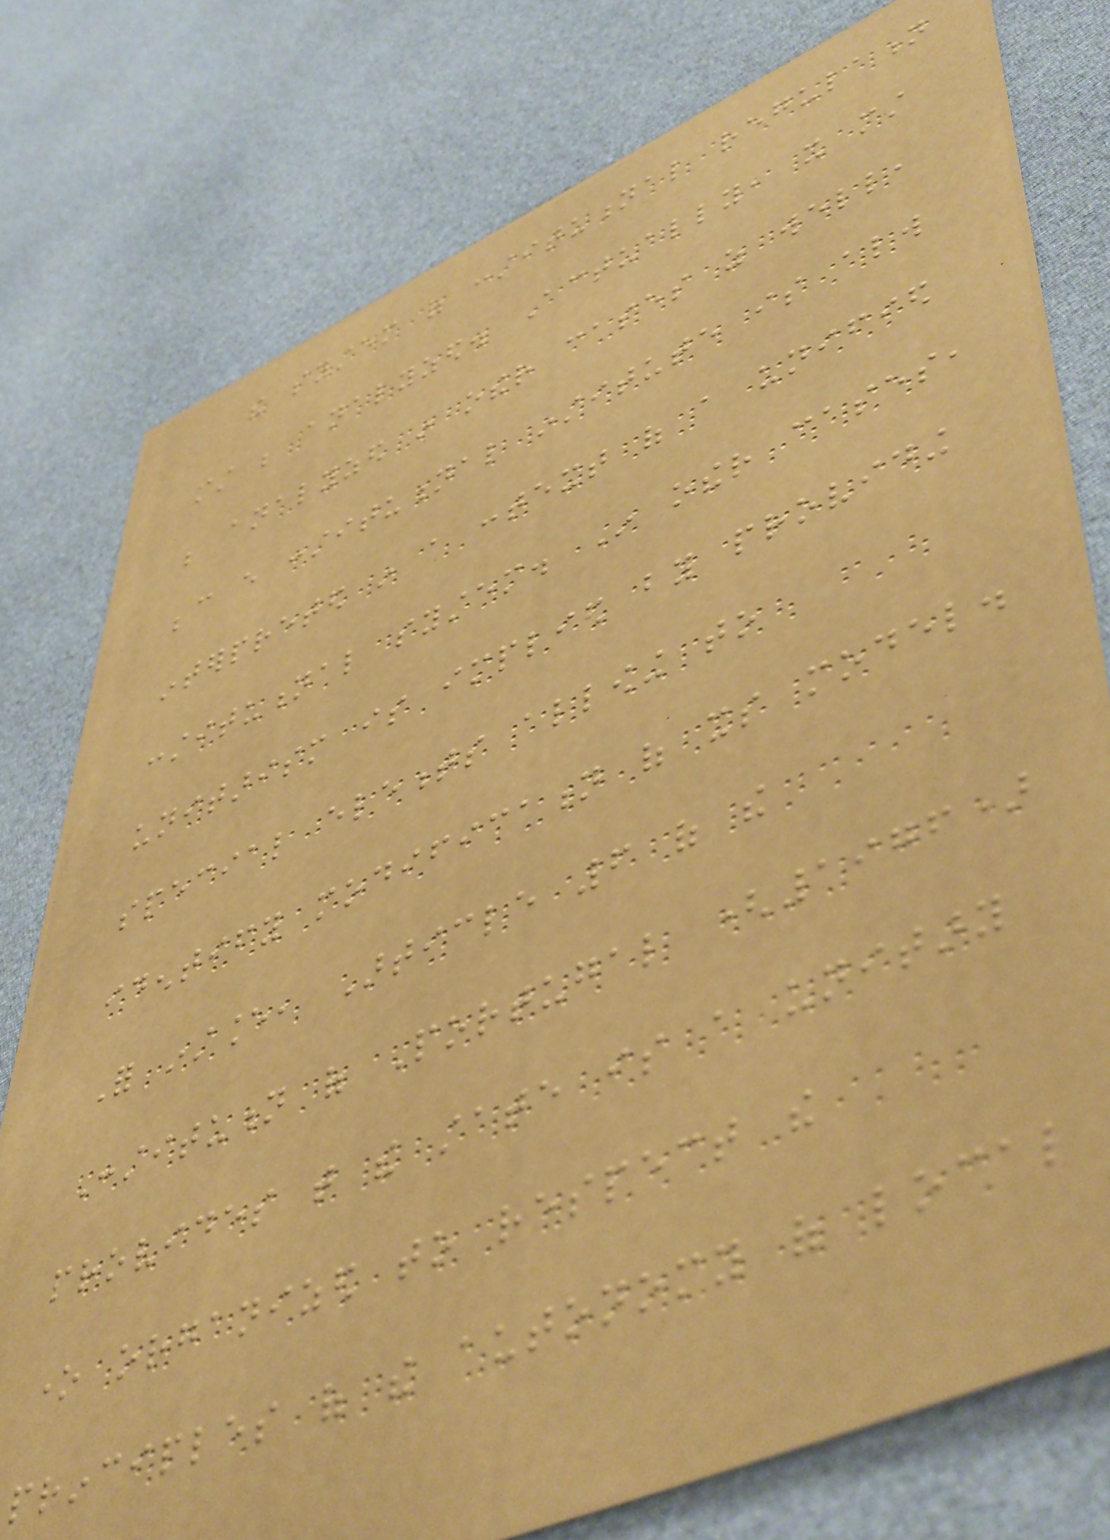the system of constitutional regulation
must be analyzed. Actually, it must
be analyzed in other cases as well,
because every constitutional institute is always
interpreted in a context of a unified
constitutional system. In other cases,
unitarism is implied by providing
special elements allowing to
identify modification of its model.
For instance, Article 6 of the
Constitution of Portugal (1976)
provides that the state is a unitary
one organized to respect the
principles of the autonomy of local
